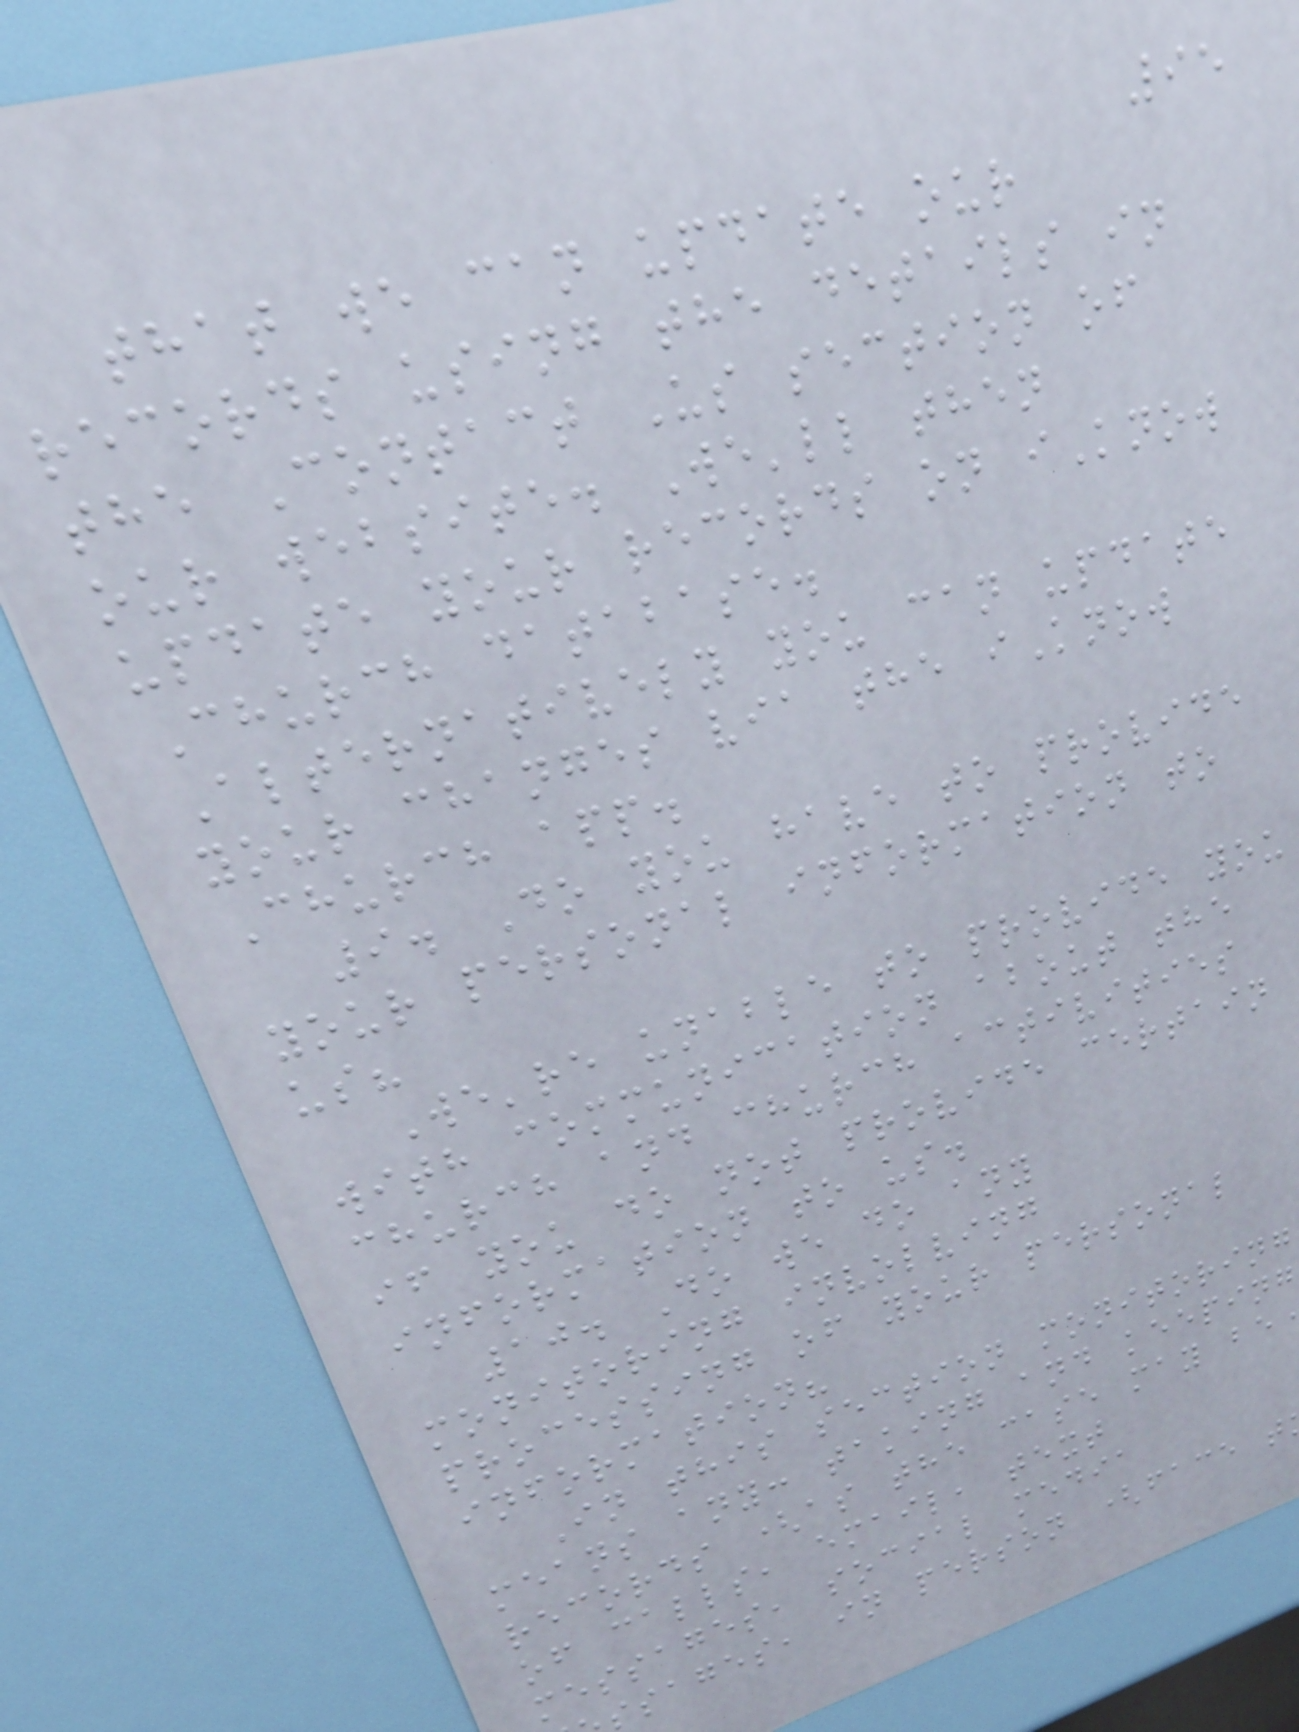95
that we can update our
records using the details in
the Contact Us section of
our website. We'll then
update your records on iKnow
Church database.
Alternatively you can update
your changes via the iKnow
Church app.
9. Do you have to provide
your personal information to
us?
We're unable to provide you
with communication about the
church and church activities
if you do not provide certain
information to us.
10. Do we do any
monitoring involving
processing of your personal
information?
In this section monitoring
means any: taking and keeping
records (as the case may be
of calls, email, text
messages, social media
ssages, in person (face t
